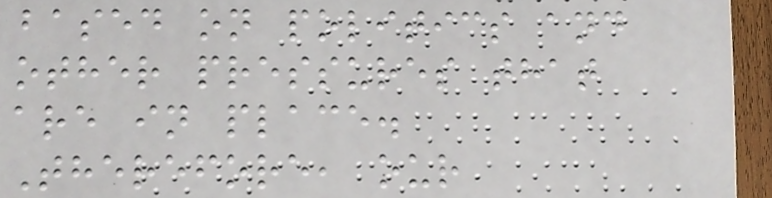based on politics and
other pressures that
are in place.
Therefore, our
